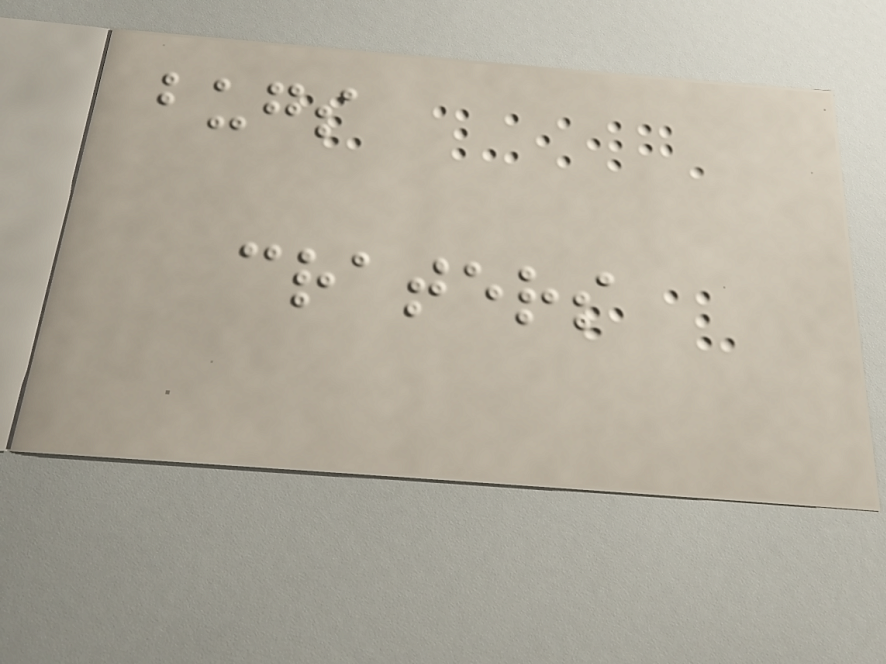bugs
craters
